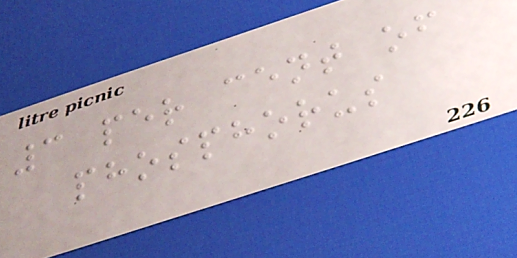3 per cent of
phosphorus
